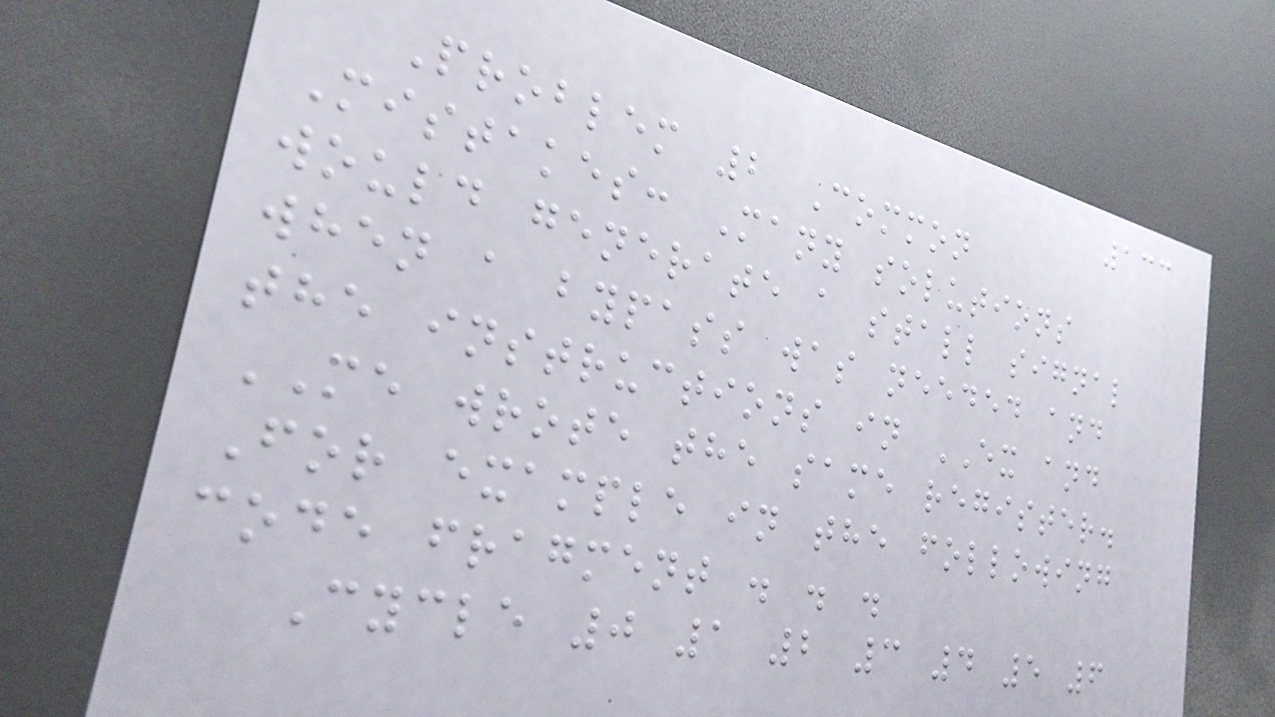133
Problem 2 Common
Mistakes: Many solutions
would generate a stall signal
when a bypass was needed and
the instructions in EX and
ME wrote the same register.
For example in the following
code fragment . . .
Cycle 0 1 2 3 4 5 6
